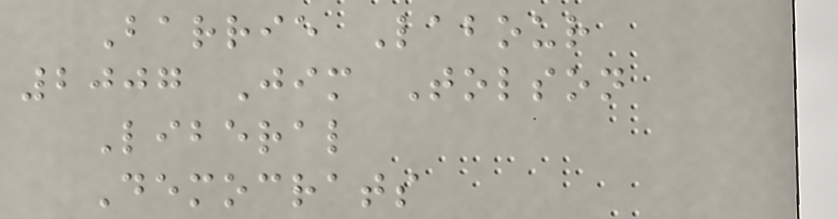Barrie Labour
2007 Jim Tolson
Liberal
Democrats
